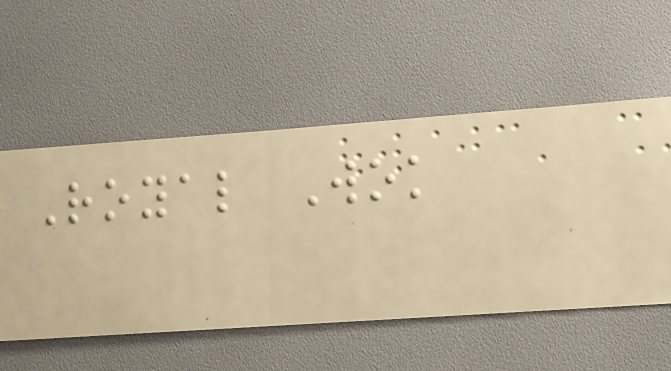Royal Wok
